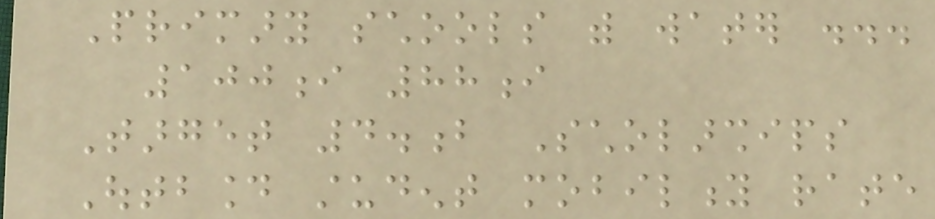Primary schools with water ...
100i 88i
Target 4.b Scholarships
Outbound student mobility rate
